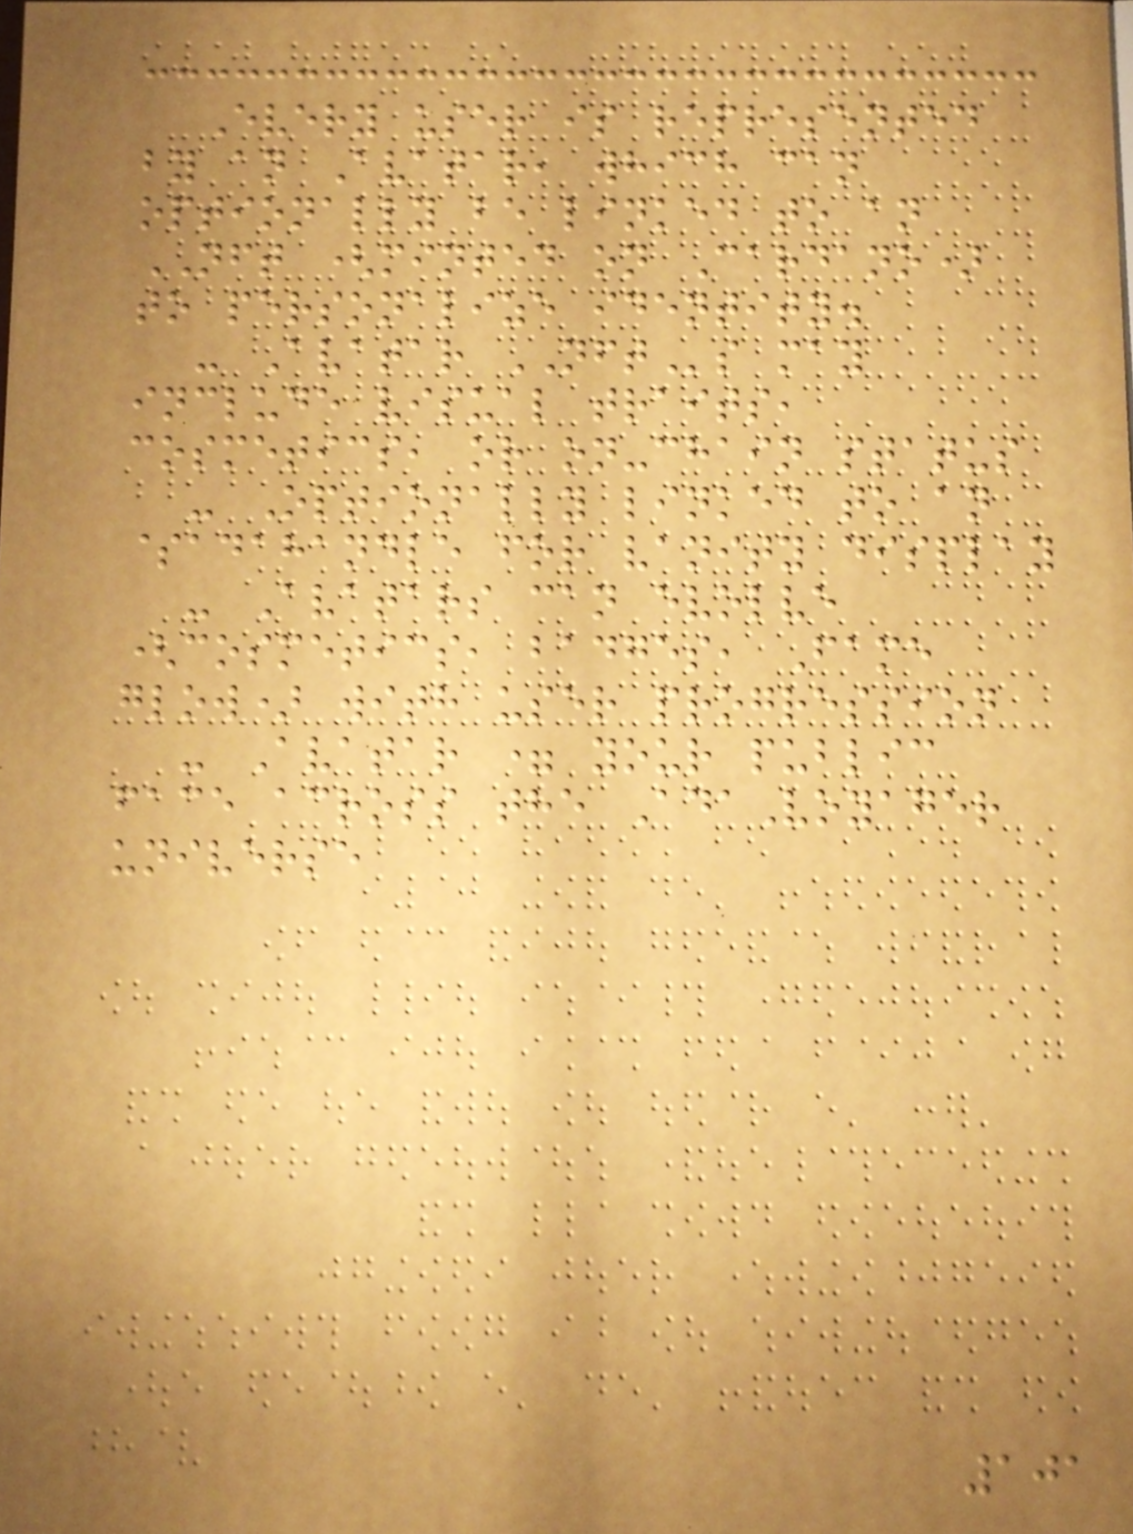Every user is represented
by an Avatar, which can
optionally be linked to an
NFT (minted on Cardano)
to personalize identity.
- Avatar NFTs may
include visual traits,
cosmetics, or on-chain status
- Optionally linked to an
$adahandle for vanity display
- Avatars can evolve
(cosmetics, badges, Fame
glow) with user progression
- Avatar = your public
face across the AdaVoyager
universe
101
